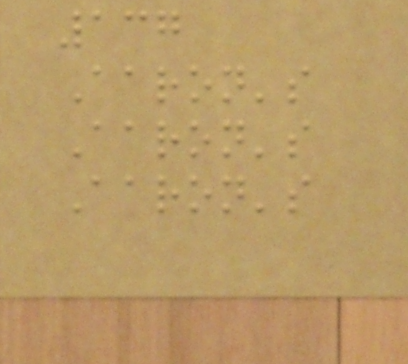137
Aaron's
Aaron's
Aaron's
